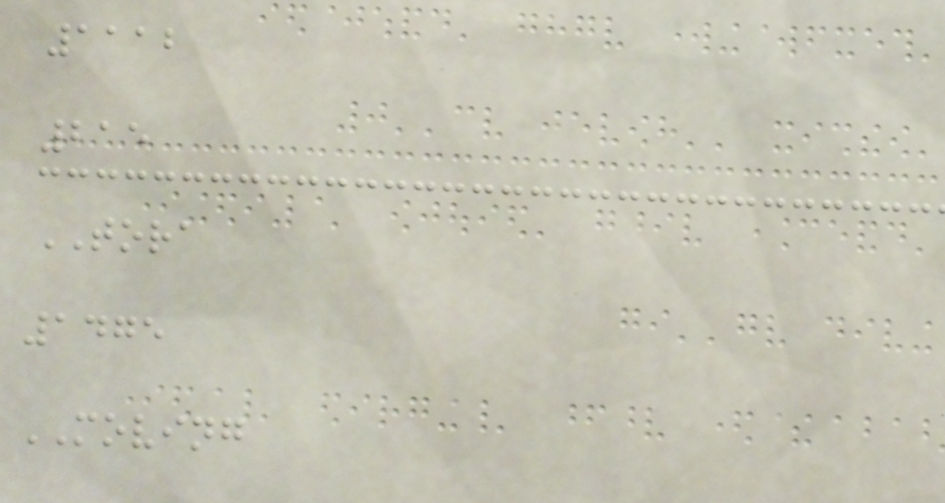1112
215
TORA
1475
MOVING
